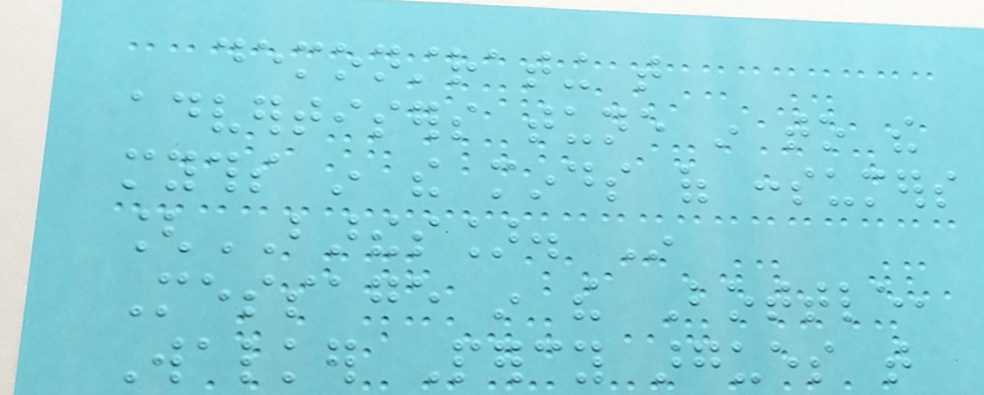demonstrating that
advertisers tune in to the
myths in the minds of consumers
[BARTHES]. In
Message in the Bottle,
Walker Percy argues that
